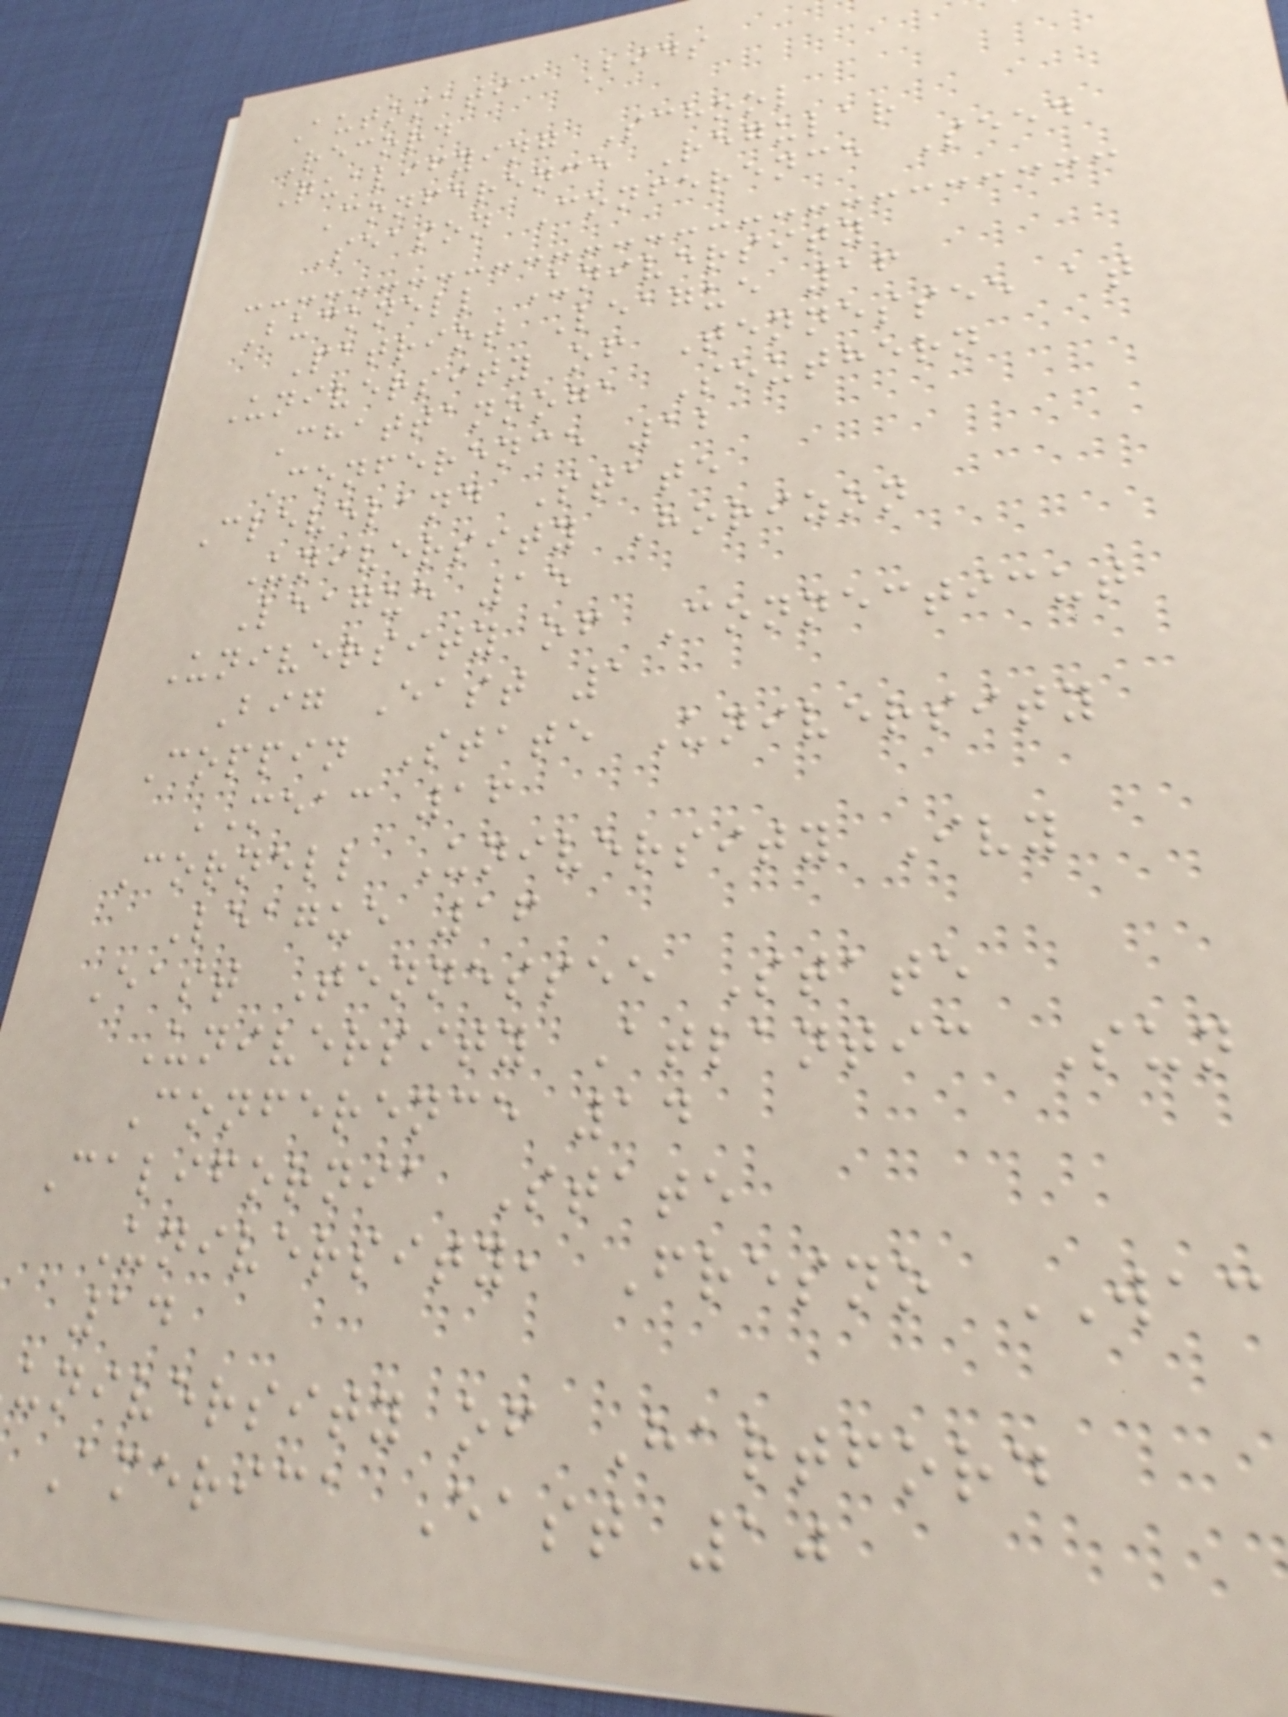Automatic Bids
Record
Qualifying School
Conference Regular
Season Conference Seed
Bucknell University
Patriot League 16
University of Tennessee at
Chattanooga Southern
Conference 12
Cleveland State
University Horizon
League 15
University of Connecticut
Big East 1
Coppin State University
MEAC 16
Cornell University Ivy
League 16
East Tennessee State
University Atlantic Sun
Conference 14
California State
University, Fresno WAC
14
university of Hartford
America East 10
